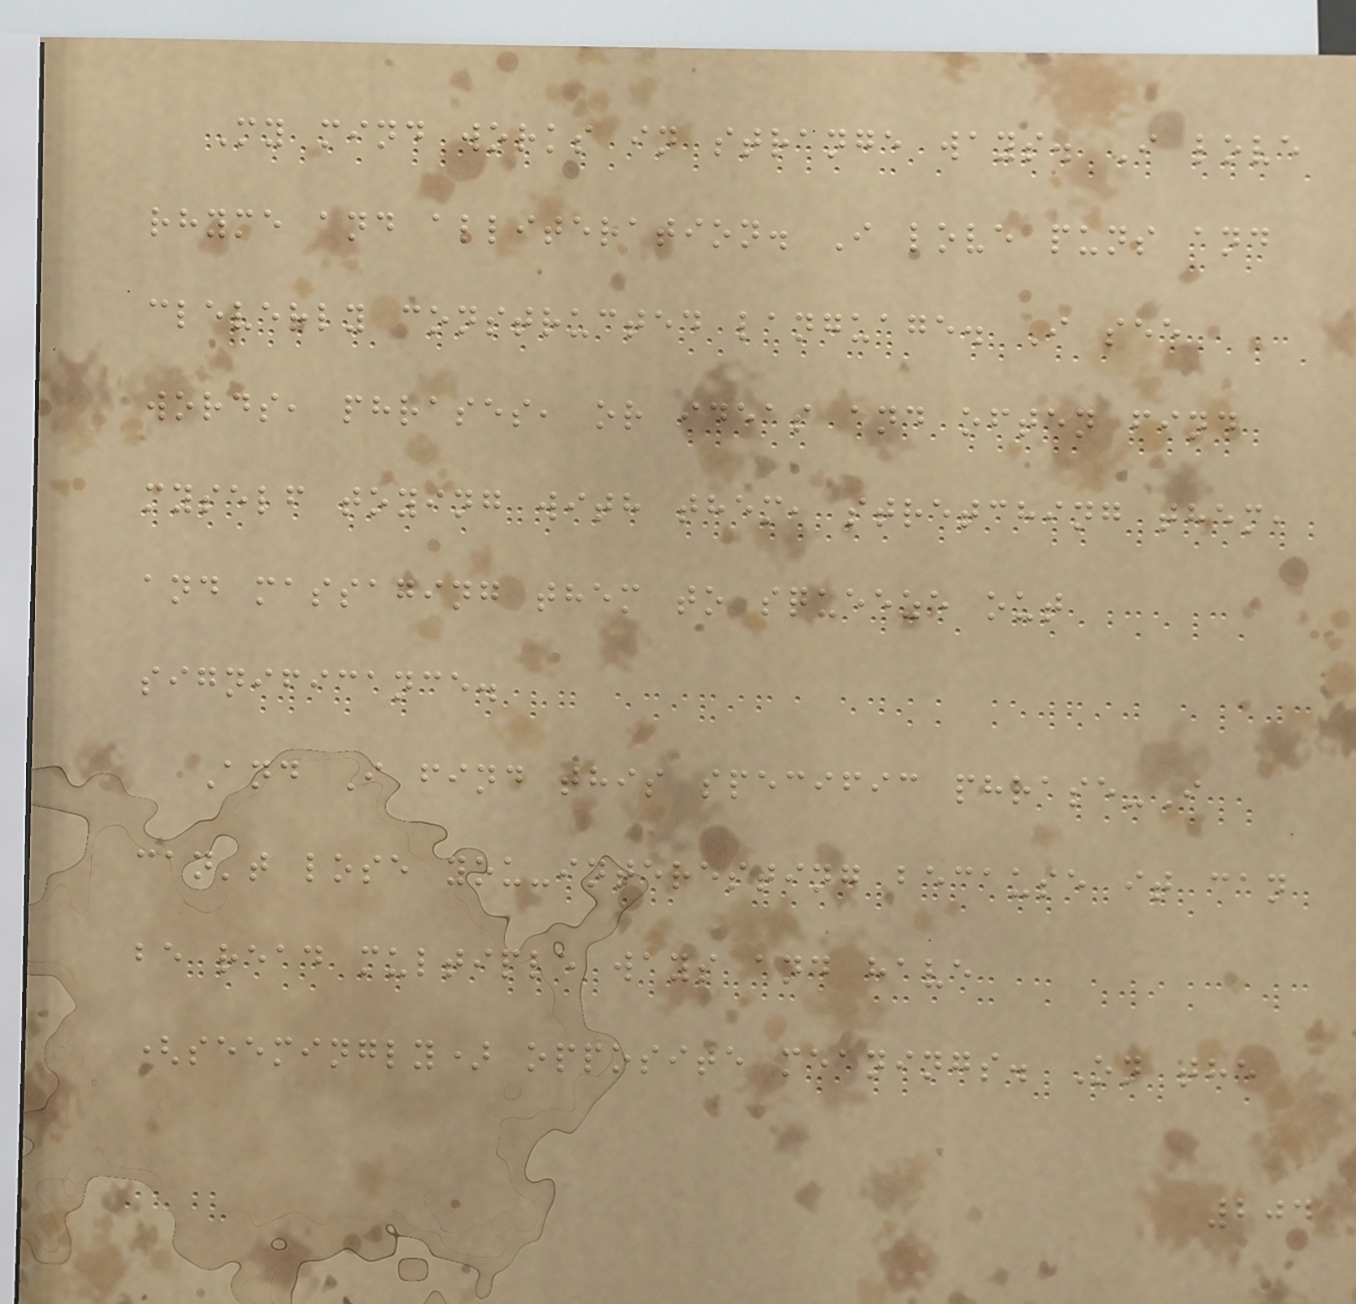My mind works in strange ways. I love
rhyme and alliteration. I love puns and
cleverly constructed language. I see
words, phrases, or ideas and often find
myself toying with them, stretching them,
and massaging them to squeeze out
significance.
And I find this specific phrase-I
can't lose you-interesting because it can
be read multiple ways and have
(seemingly) opposite meanings. On the
204
